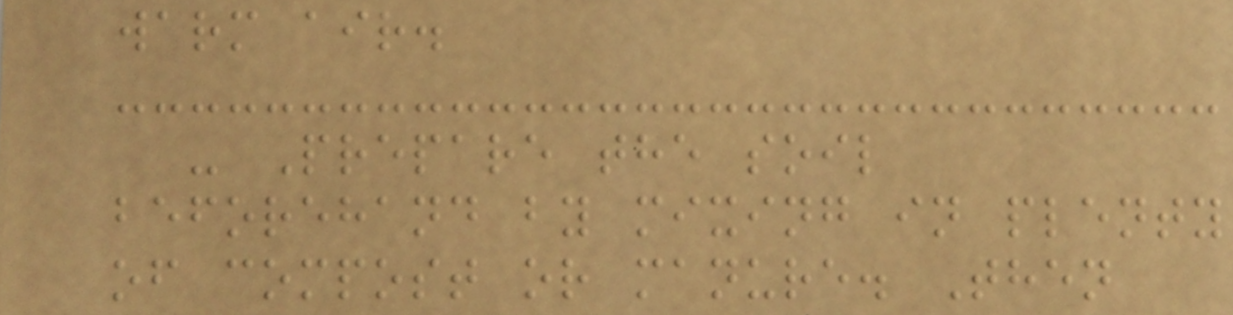warm air.
- Prepare the soil
beforehand by mixing in plenty
of compost or manure. Then
